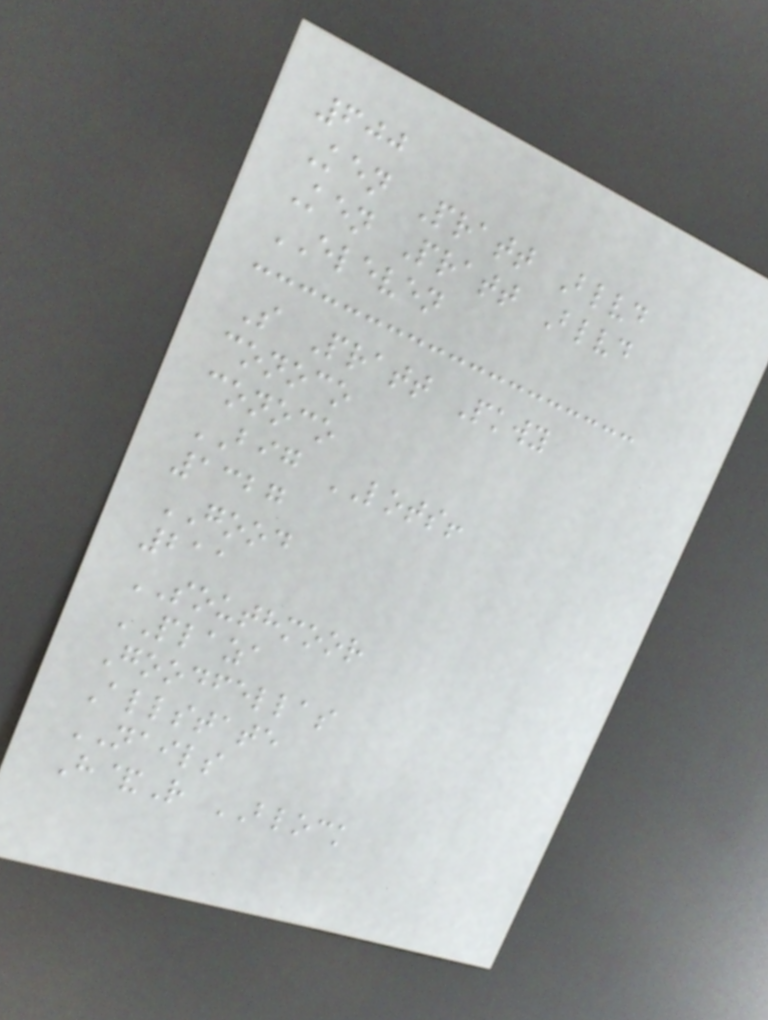600
Ken Pratt Blvd
Ken Pratt Blvd
ELEVEN
S Pratt Pkwy
conoco
conoco
BIG LOTS!
1327
GOOD
211
SOUTHMOOR
PLAZA
Goodfellas
Allstate
NAILS
H&R BLOCK
